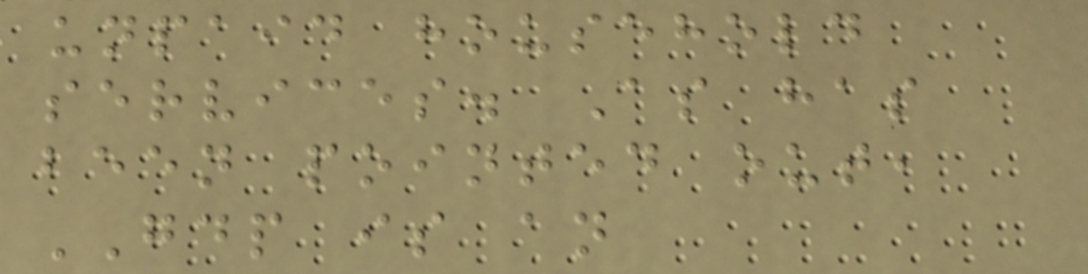unpaid household
services. As has
been pointed out,
GDP is an
